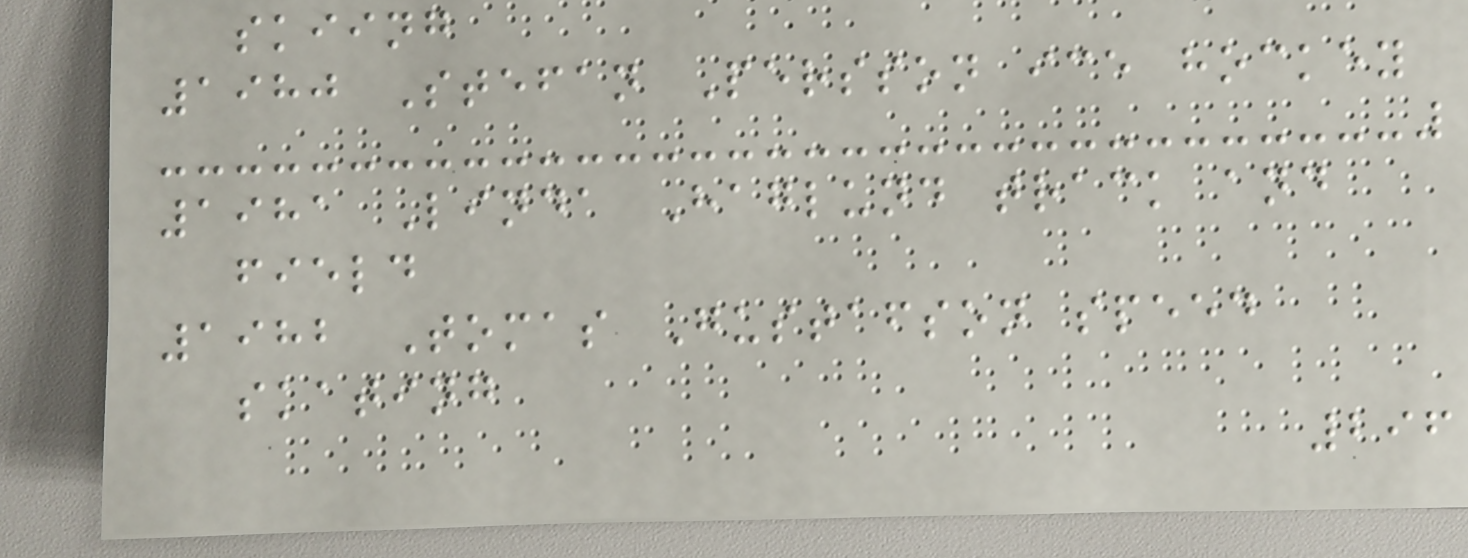skiing
1980 Stefan Persson ice hockey
1981 Linda Haglund track and
field
1982 Tomas Gustafson speed
skating
296
